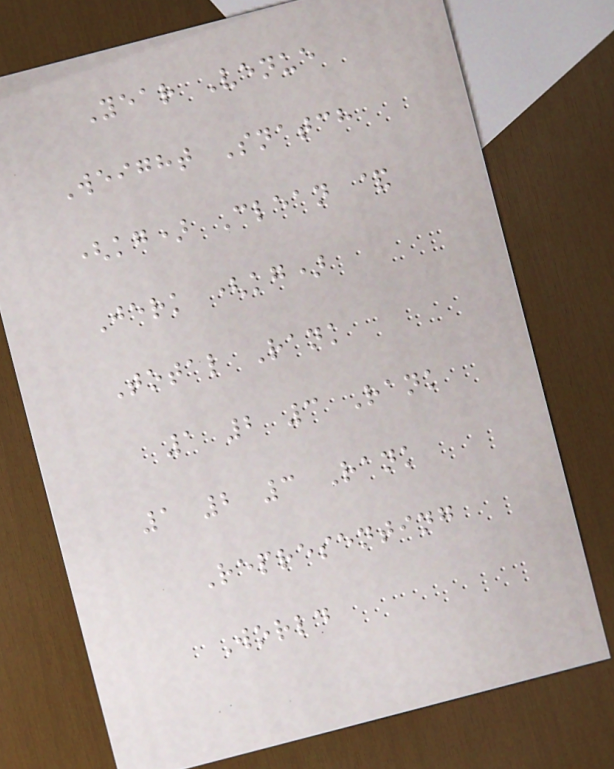Year Venue
Weight Snatch
(kg) Clean &
Jerk (kg)
Total Rank
1 2 3 Rank
1 2 3 Rank
Representing
World
